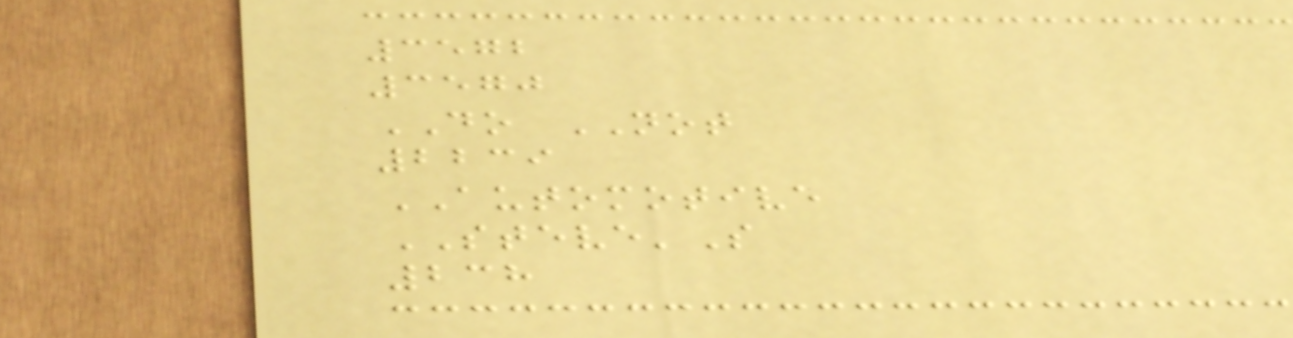3572
3570
DO NOT
2239
AUTOMOTIVE
STEVE'S
238
